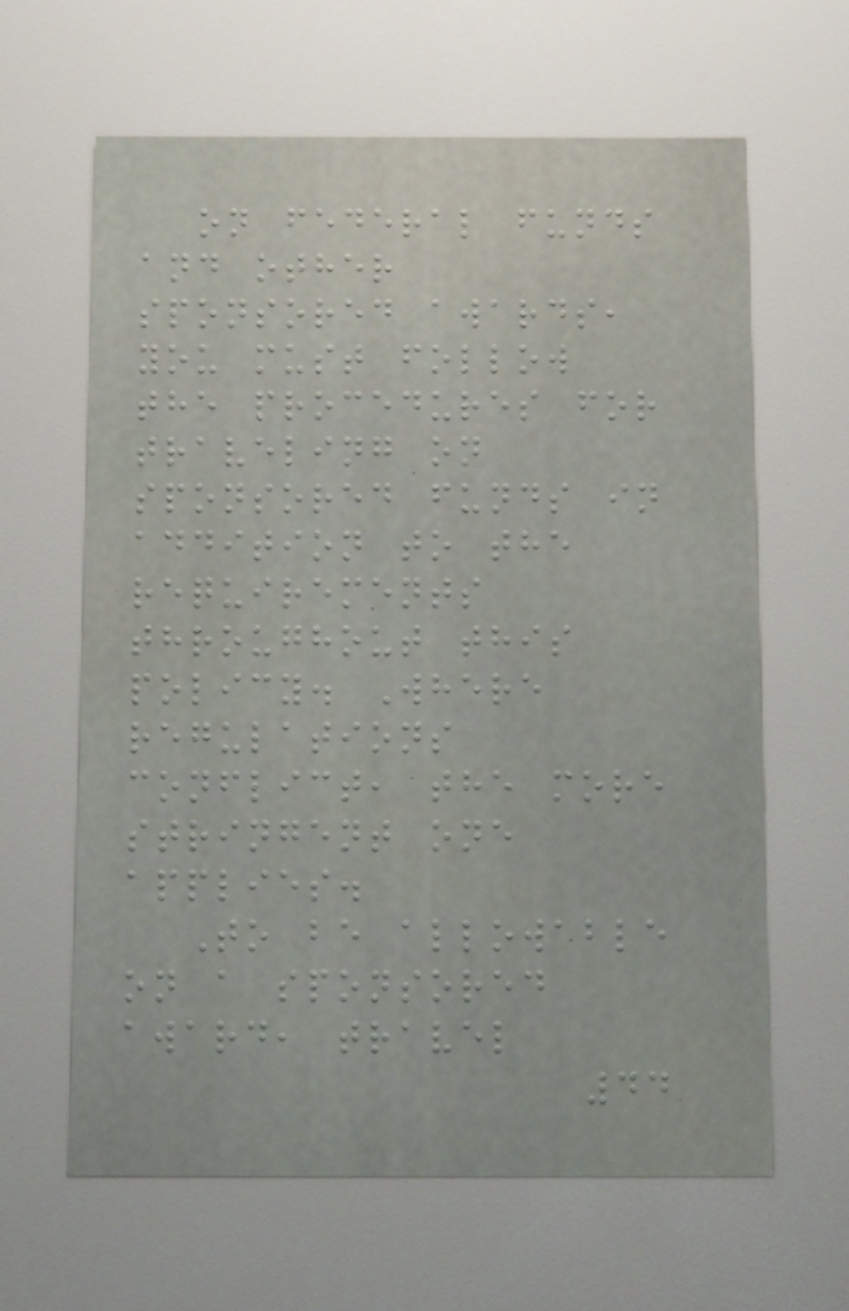on federal funds
and other
sponsored awards,
you must follow
the procedures for
traveling on
sponsored funds in
addition to the
requirements
throughout this
policy. Where
regulations
conflict, the more
stringent one
applies.
To be allowable
on a sponsored
award, travel
44
